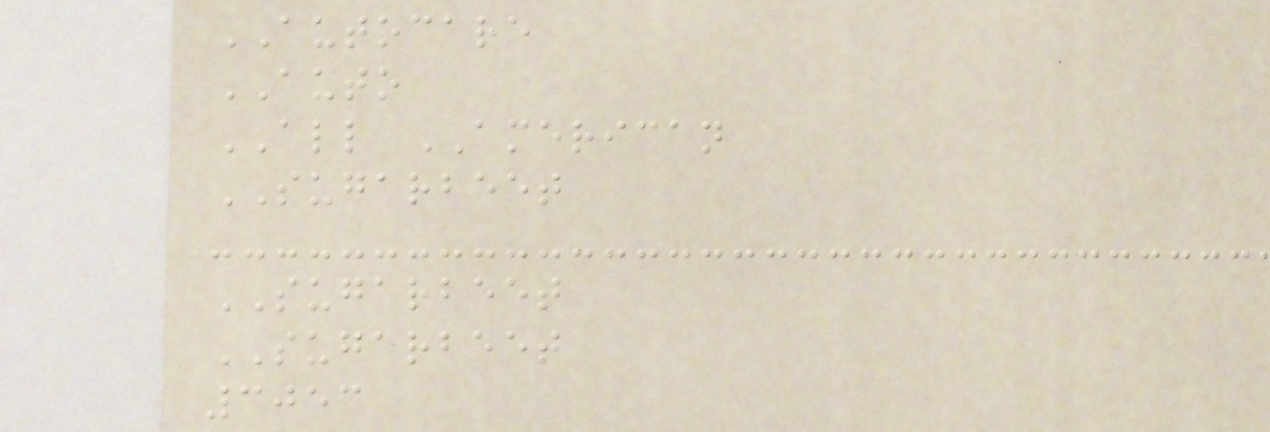AUTOCARE
AUTO
ALL AMERICAN
SUGARBEET
SUGARBEET
SUGARBEET
3053
